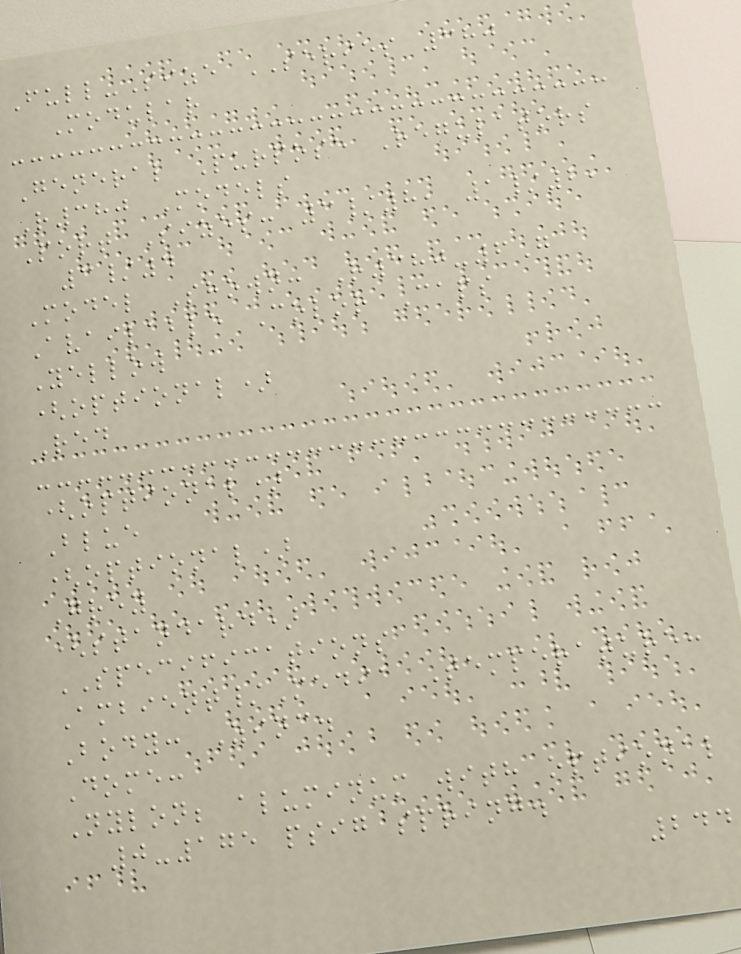Full-Size SERIES 380
Modular
General Purpose Regulators
R380 Models
Port Sizes: 3/8, 1/2,
3/4
Model Shown: R380-6G
Available Color Caps
Yellow
(optional)
Red
(optional)
Blue
(optional)
Grey
(standard)
SPECIFICATIONS
Ambient/Media Temperature:
Body: Zinc.
Dome:
Nylon; aluminum with optional
0-175 psig spring.
244
